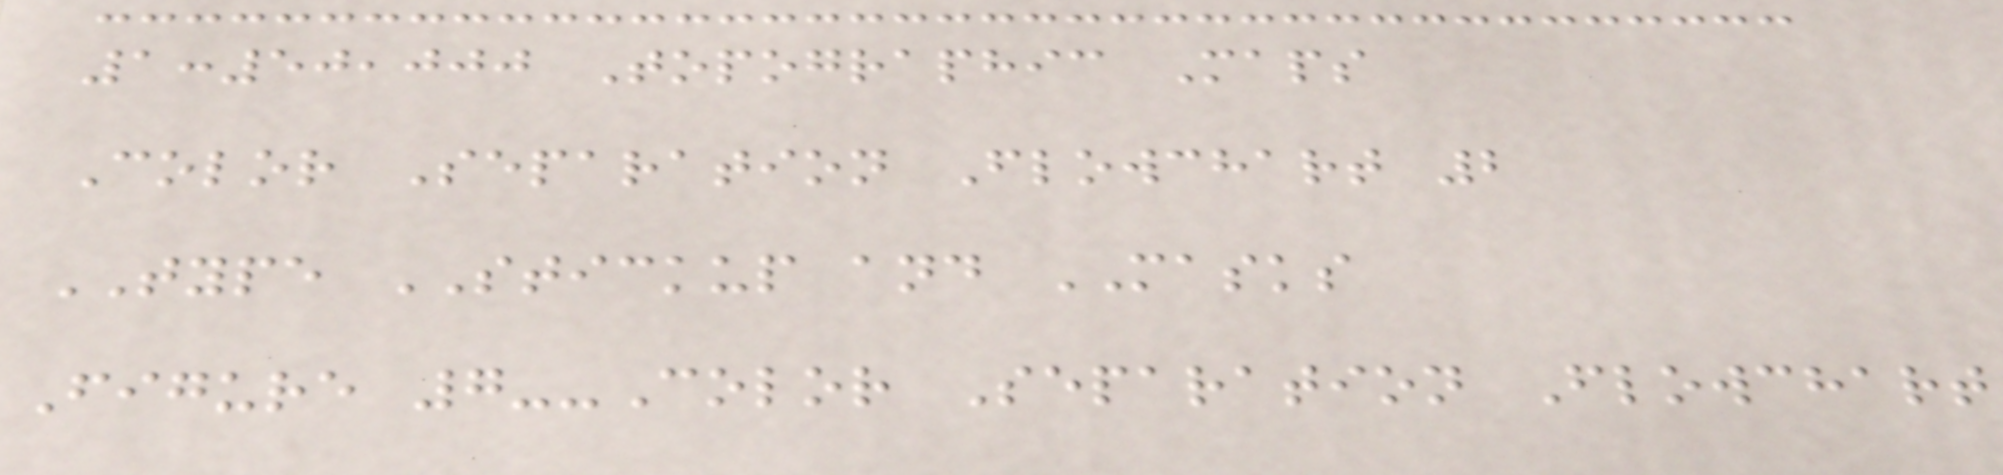1:50,000 Topographic Maps
Color Separation Flowchart 2
TYPE STICKUP and MASKS
Figure 7--Color Separation Flowchart
